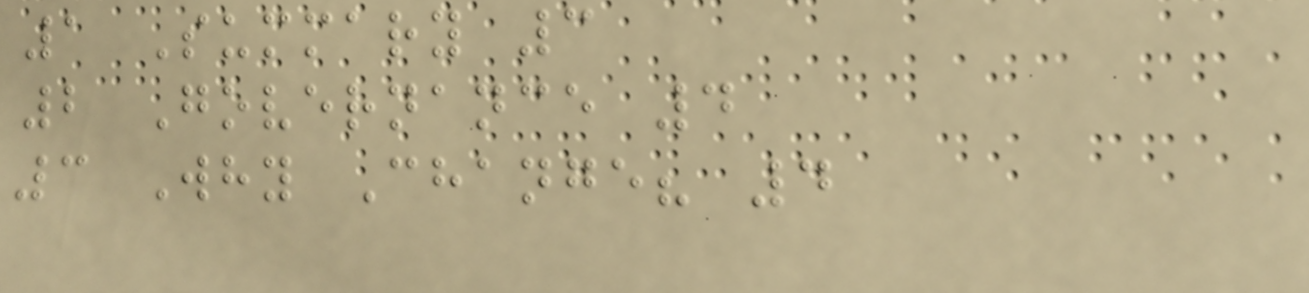1 Summary 3
2 Governance 4
3 Why Change? 4
